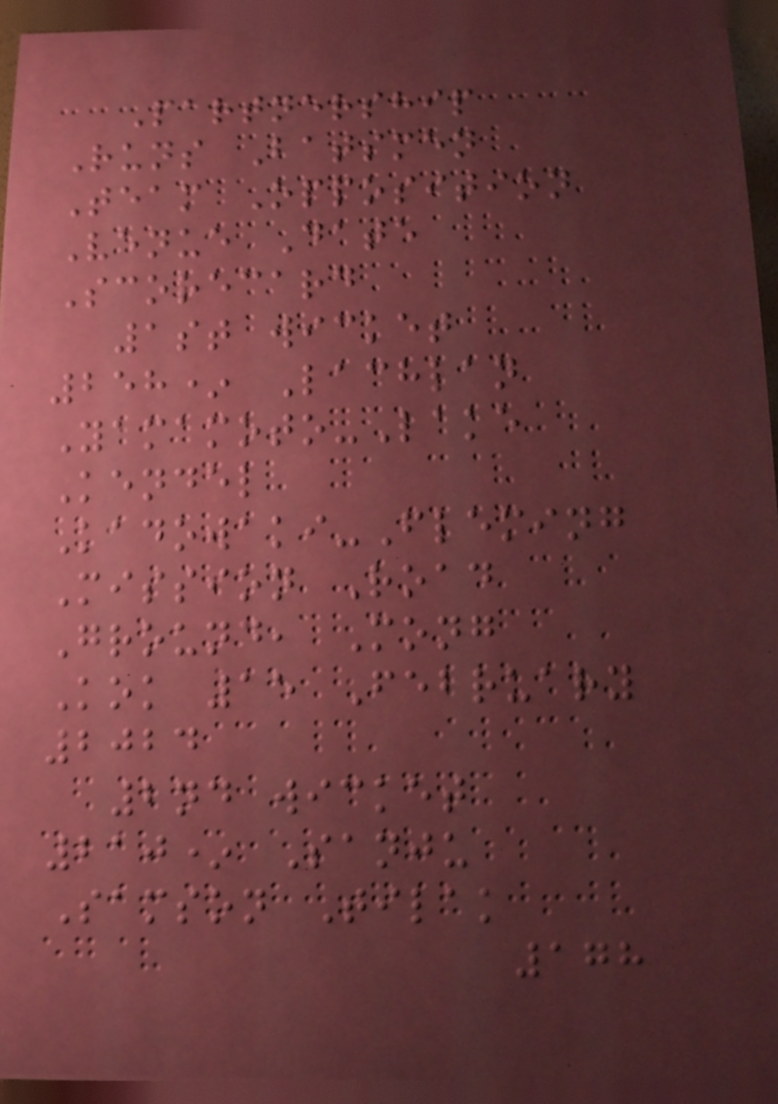Partnership
Runs Batsmen
Team Opposition
Venue Date
Scorecard
1st wicket
258* Lachlan
Yamamoto-Lake
Kendel
Kadowaki-Fleming
Mission Road
Ground, Mong
Kok 15 February
2024
2nd wicket
210* Sanju
Samson Tilak
178
